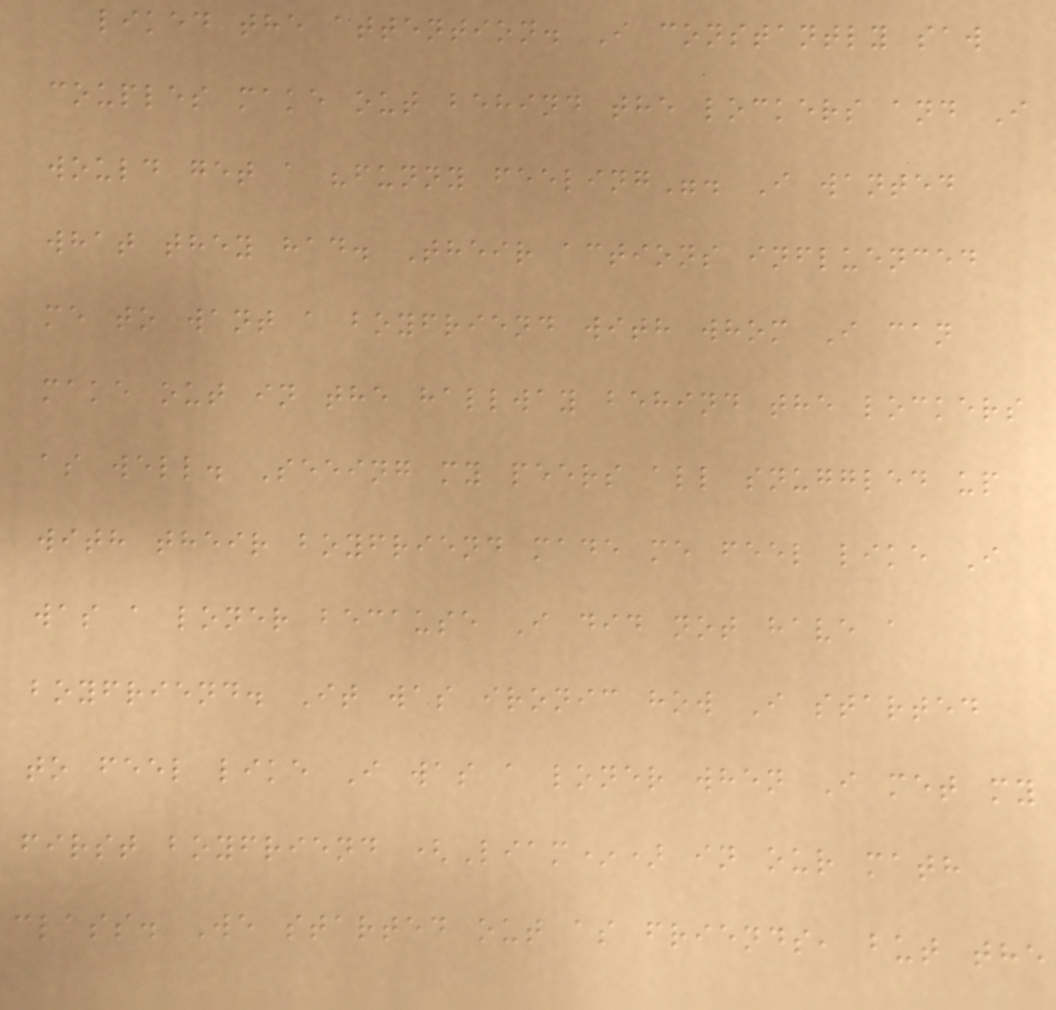liked the attention. I constantly saw
couples make out behind the lockers and I
would get a "funny feeling". I wanted
what they had. Their actions influenced
me to want a boyfriend with whom I can
make out in the hallway behind the lockers
as well. Seeing my peers all snuggled up
with their boyfriend made me feel like I
was a loner because I did not have a
boyfriend. It was ironic how I started
to feel like I was a loner when I met my
first boyfriend (Liam*) in our math
class. We started out as friends, but the
